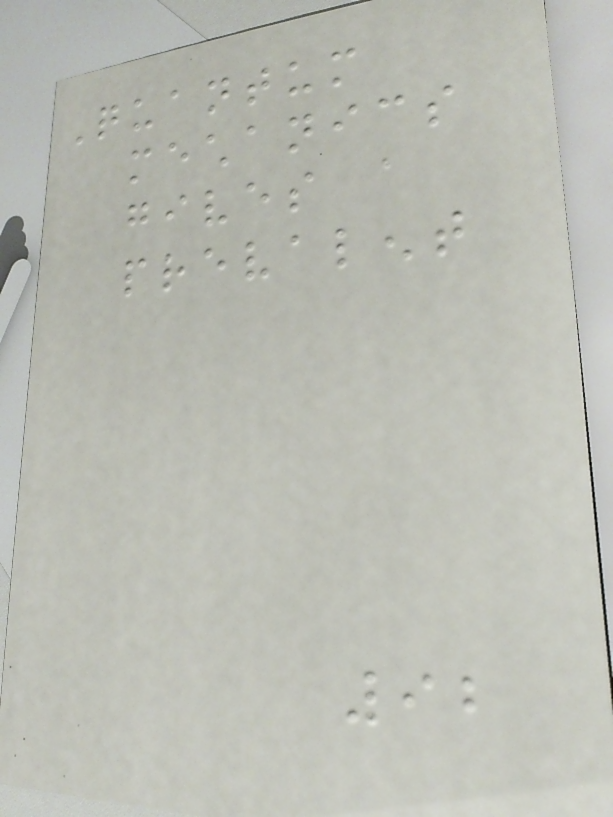Quantum
mechanics
gives a
prevalent
92
